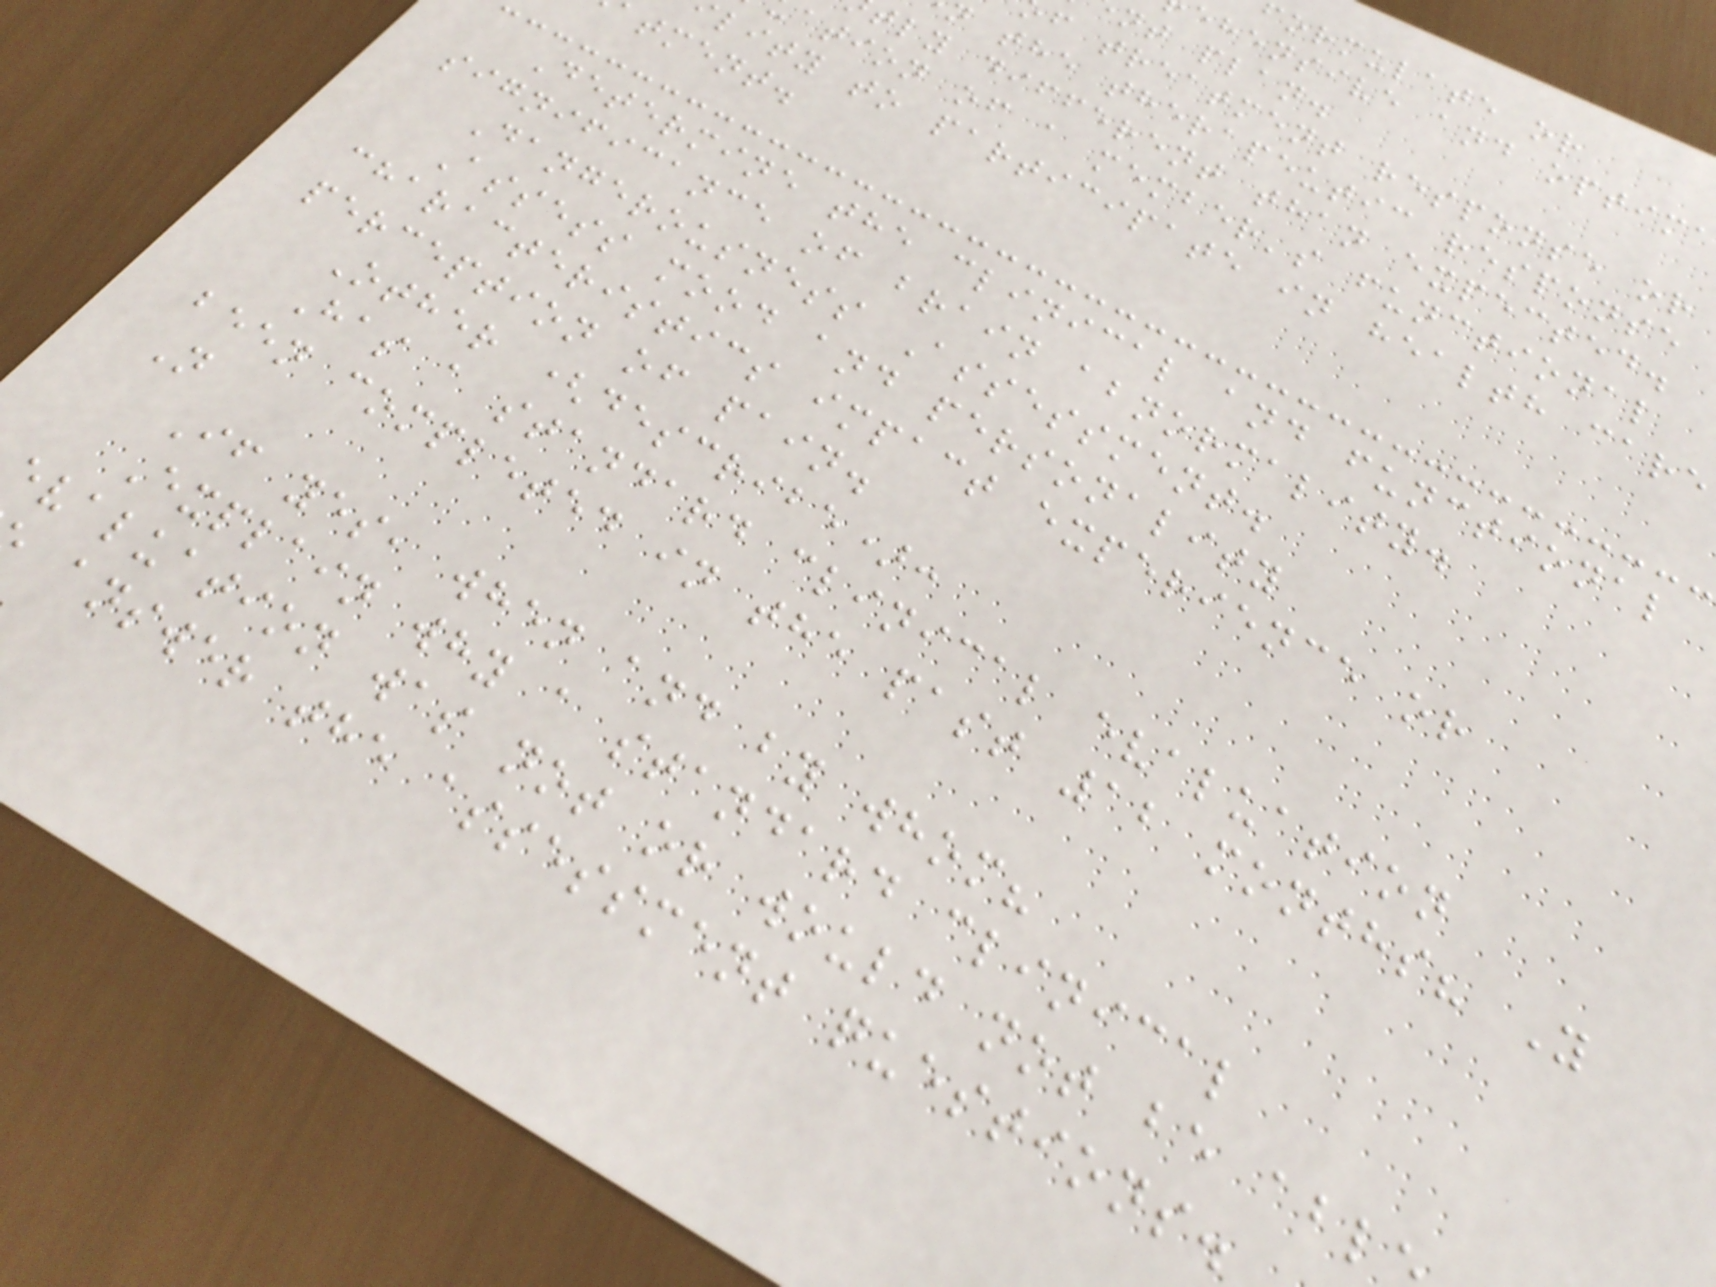formulate or
ehensive and optim
nt plan.
f treatment response or
n the therapeutic response
tly different than expected.
ation of a member's functional
lity to participate in health care
atment.
Determine the clinical and functional
significance of brain abnormality.
Dangerousness Assessment.
Assess mood and personality
characteristics impact experience or
perception of pain.
Other (describe):
Has a standard clinical evaluation
been completed in the past 12 months? Y
N
If yes, when and by whom?
Explain why a standard clinical
evaluation was not or would not be abl
answer the assessment questions.
